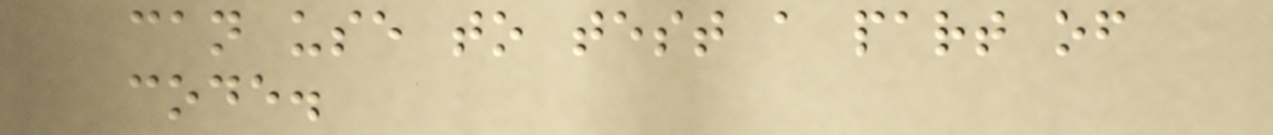can use to test a part of
code.
